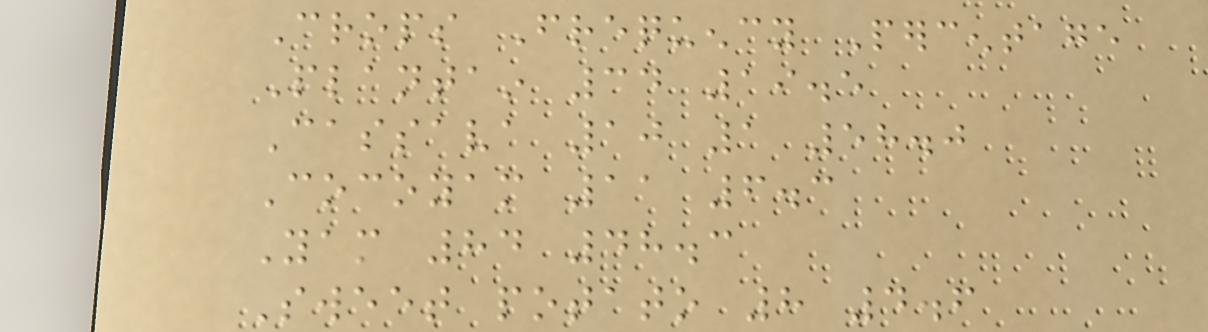Crops Frequency Percentage
Plantain 34 19.5
Cassava 10 1 58.0
Cocoyam 11 6.3
Yam 84 48.3
Sweet potato 8 4.6
